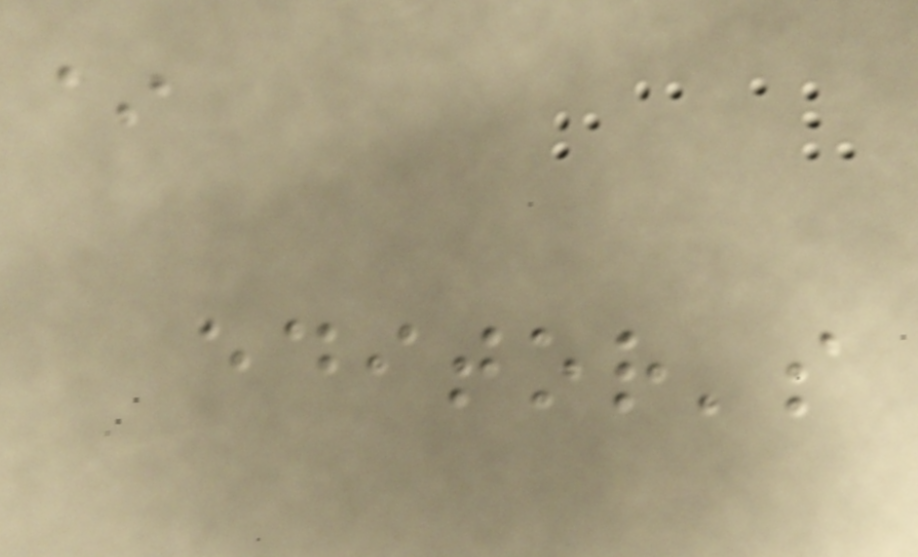*
editor's
